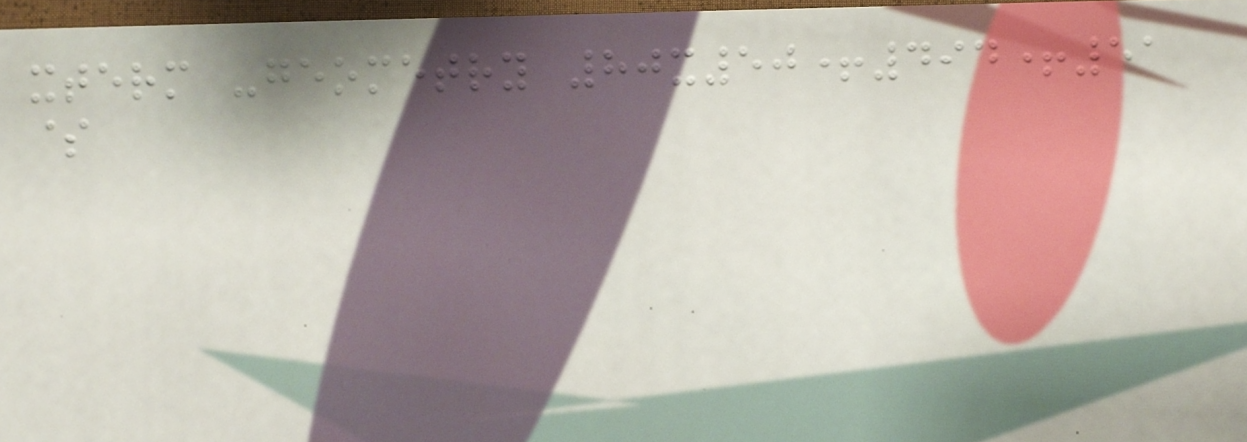xterm -geometry 80x50+494+51
$
